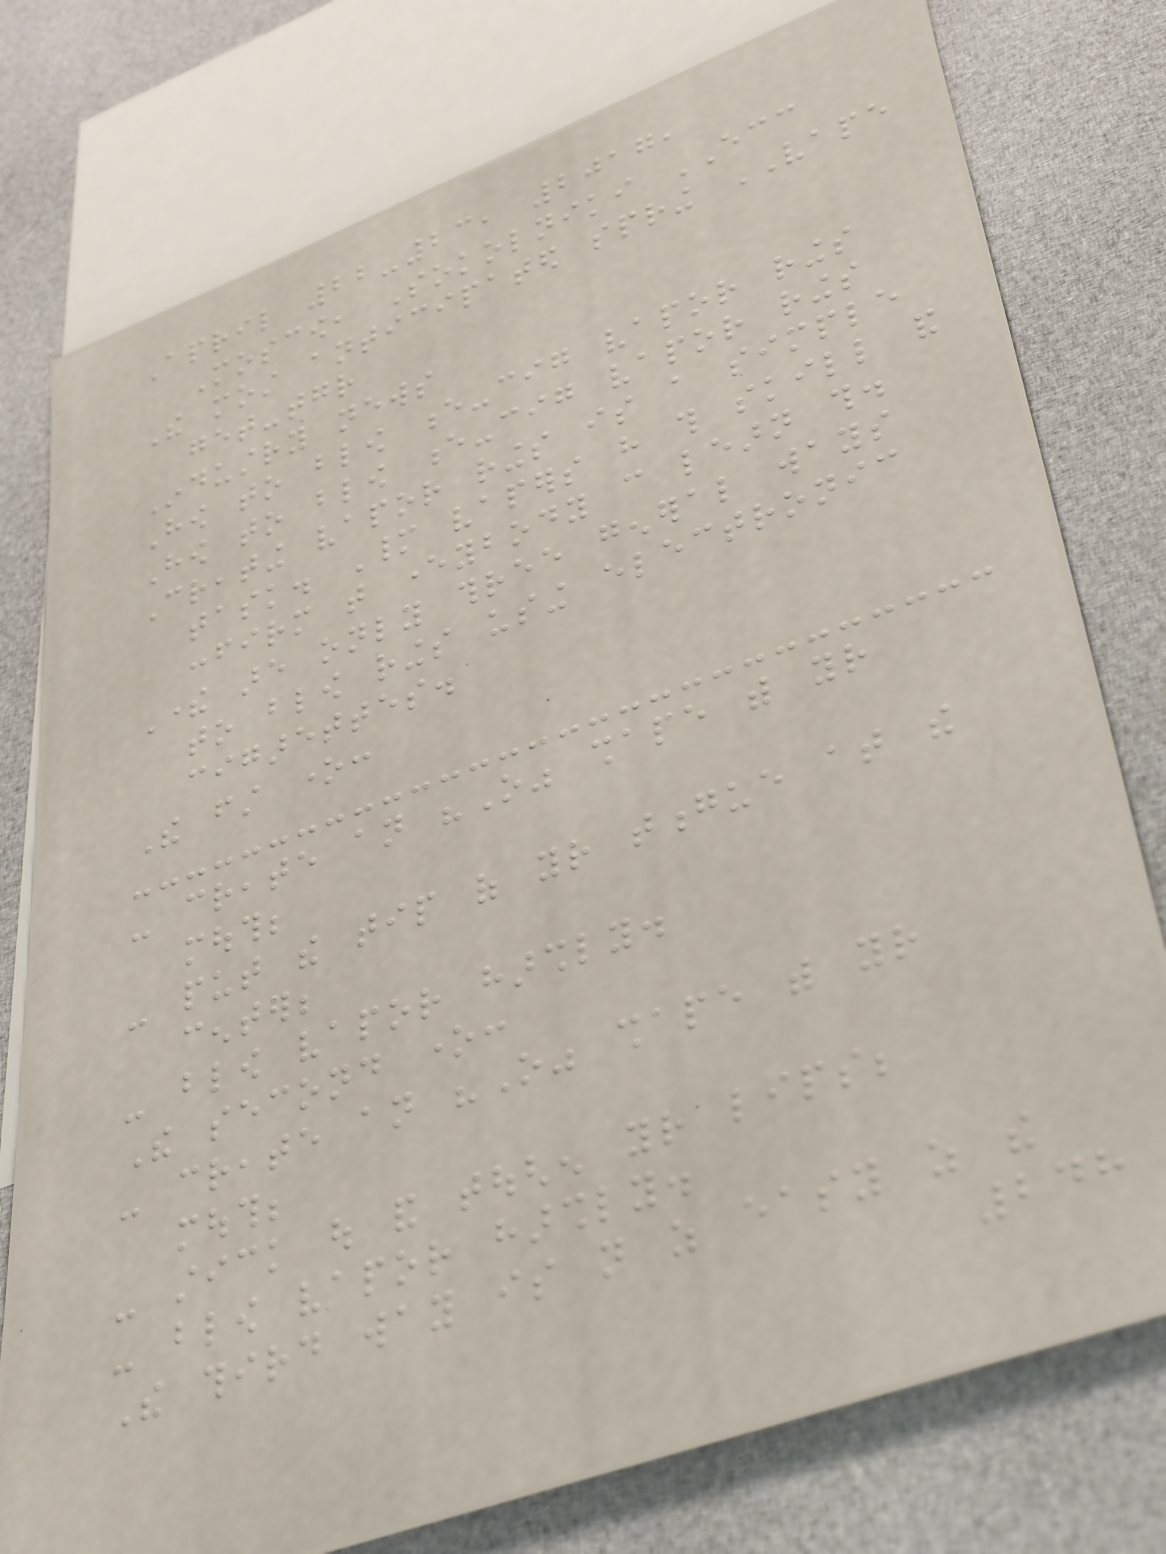April 22-23, 2017,
Moscow, Sokolniki ECC
The most anticipated spring VAPE
get-together
Industry news
How to blow e-cig vapor rings
How to blow e-cig vapor rings
Creating vapor rings is a simple
task. Many vapers have this skill and
confirm that everybody can learn this.
There are only three general ways
to blow rings using electronic
cigarettes.
The first one:
- create an "O" shape with your
mouth;
- put the tip of your tongue at the
center;
- blow vapor harshly.
The second one:
- create an "O" shape with your
mouth;
- stick out and toughen your lips;
- blow vapor harshly.
The third way is not as easy as the
248
